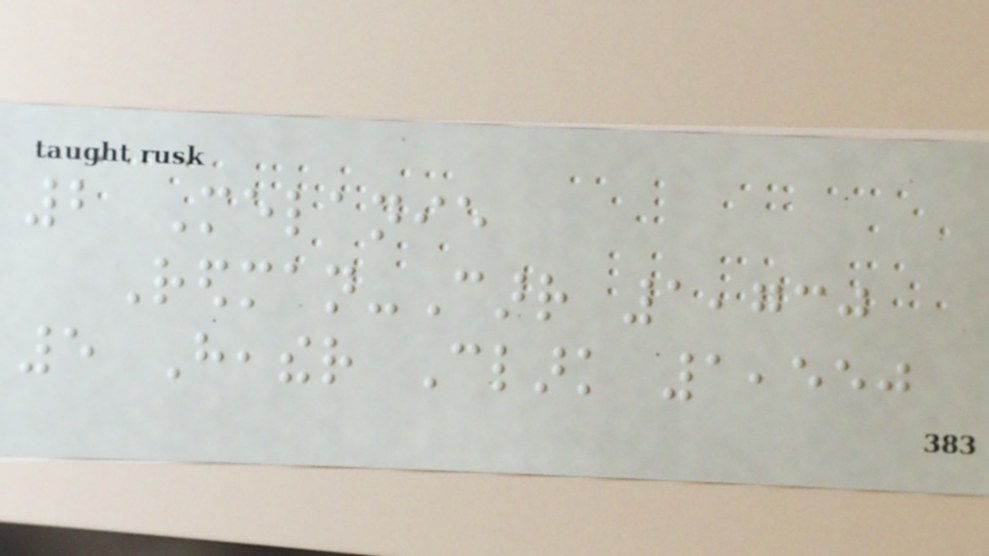2 Melanie
Redman-Carr 1,730
5 Heather Clark 1,550
